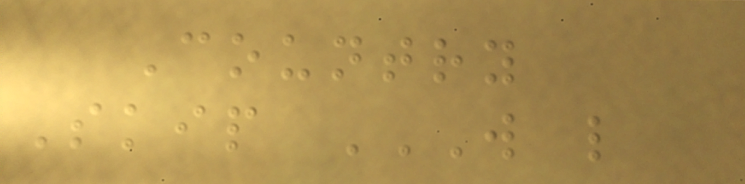Country
Skip W L
